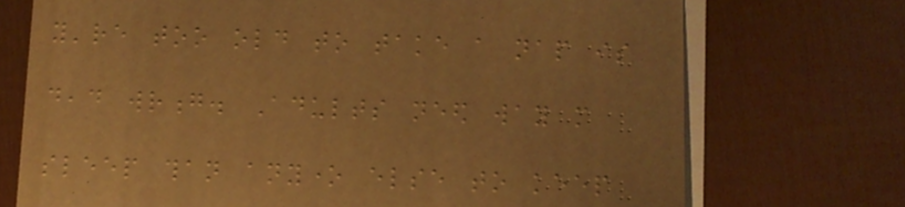you're too old to take a nap is
dead wrong. Adults need way more
sleep than anyone else to keep
